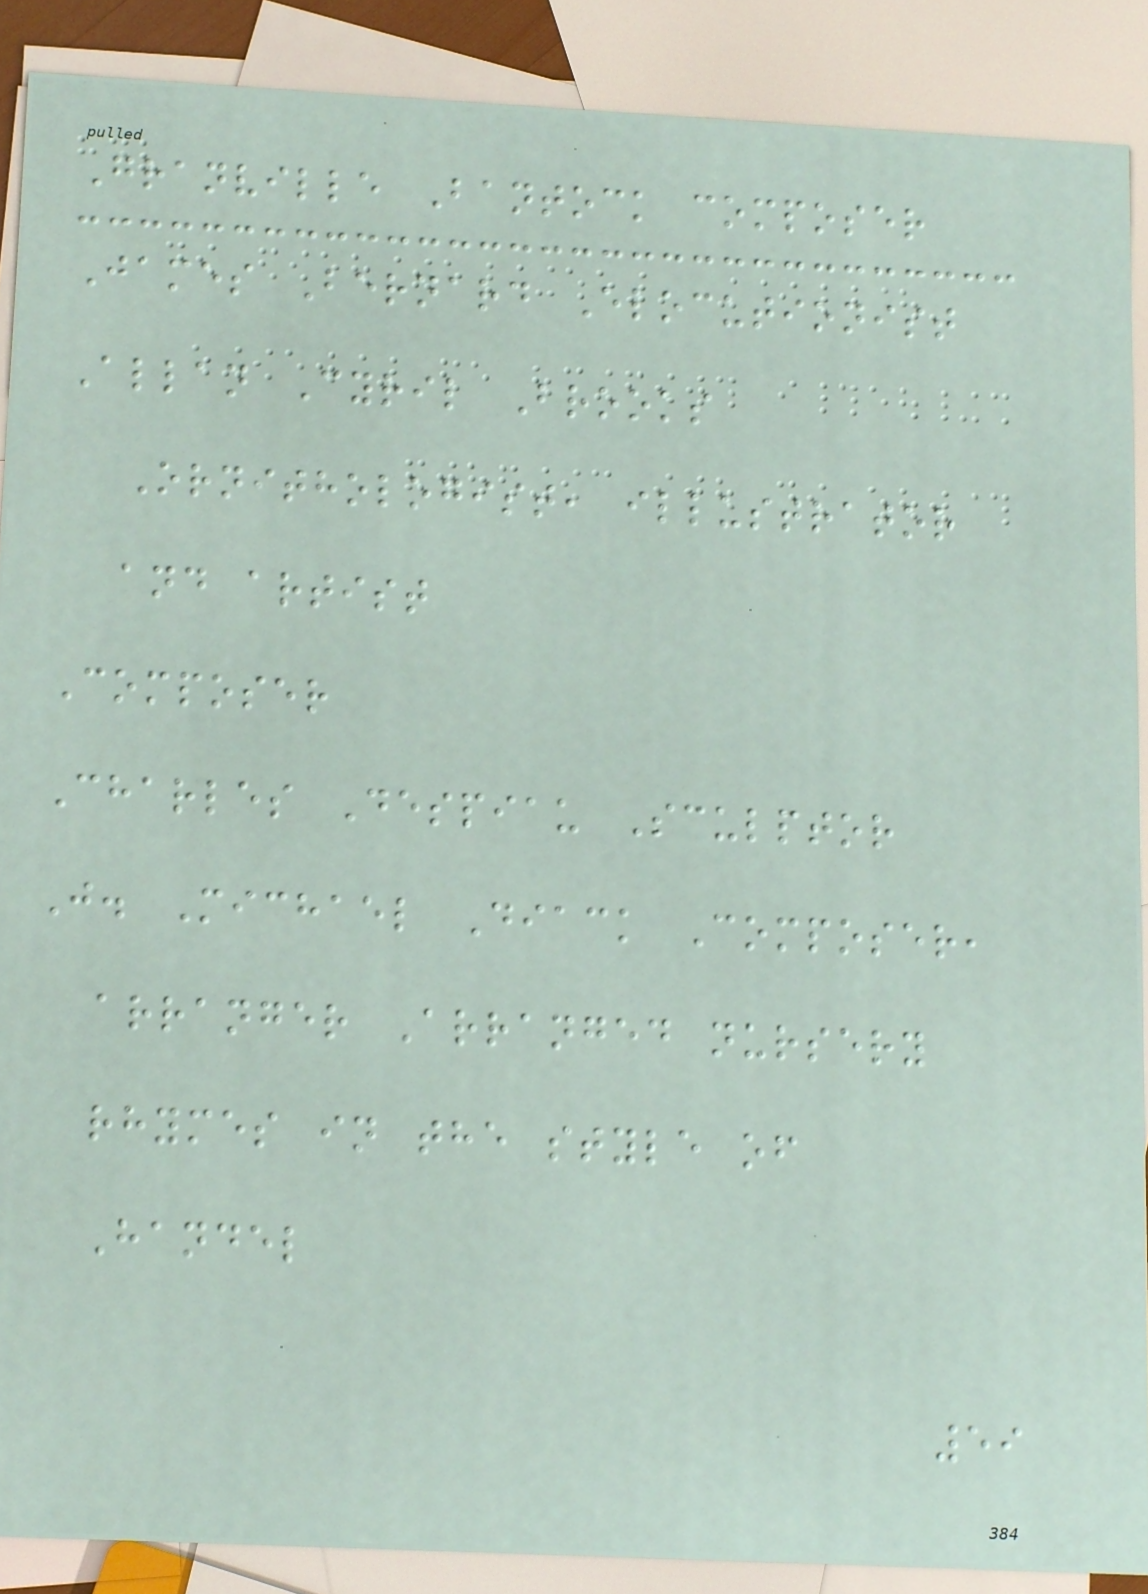Granville Bantock composer
James Bernard Elocutionist
Allan Cyril Brooks
Ornithologist, illustrator
and artist
Composer
Charles Despiau Sculptor
J. Michael Diack Composer,
arranger Arranged nursery
rhymes in the style of
Handel
59
